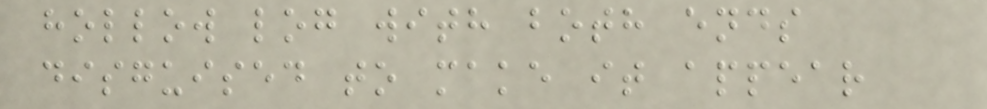hollow log with both ends
disguised to make it appear
